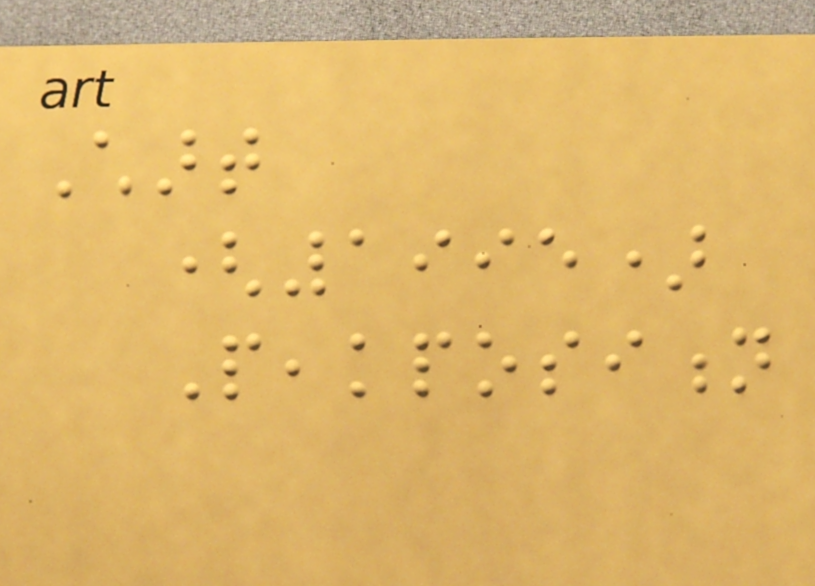Chart
(1995)
Peakposition
